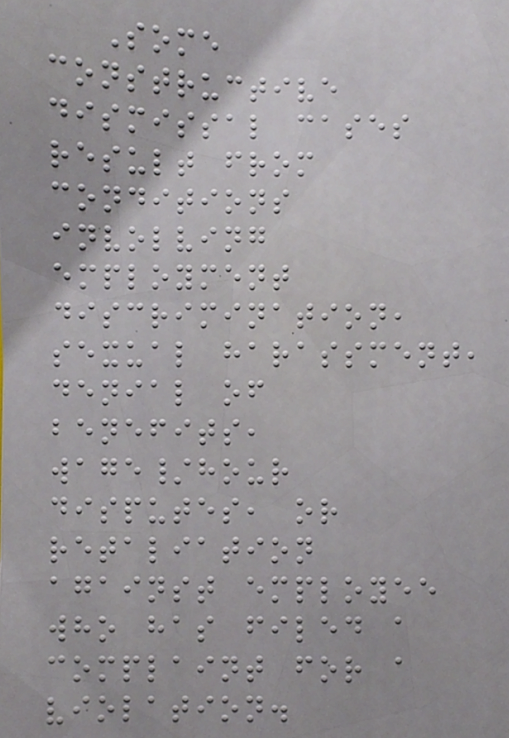Some
constructive
dismissal cases
result from
conditions
involving
employment
discrimination,
sexual harassment,
denial of
benefits,
wage/hour
disputes, or
retaliation
against employee
who has filed a
complaint for a
violation.
